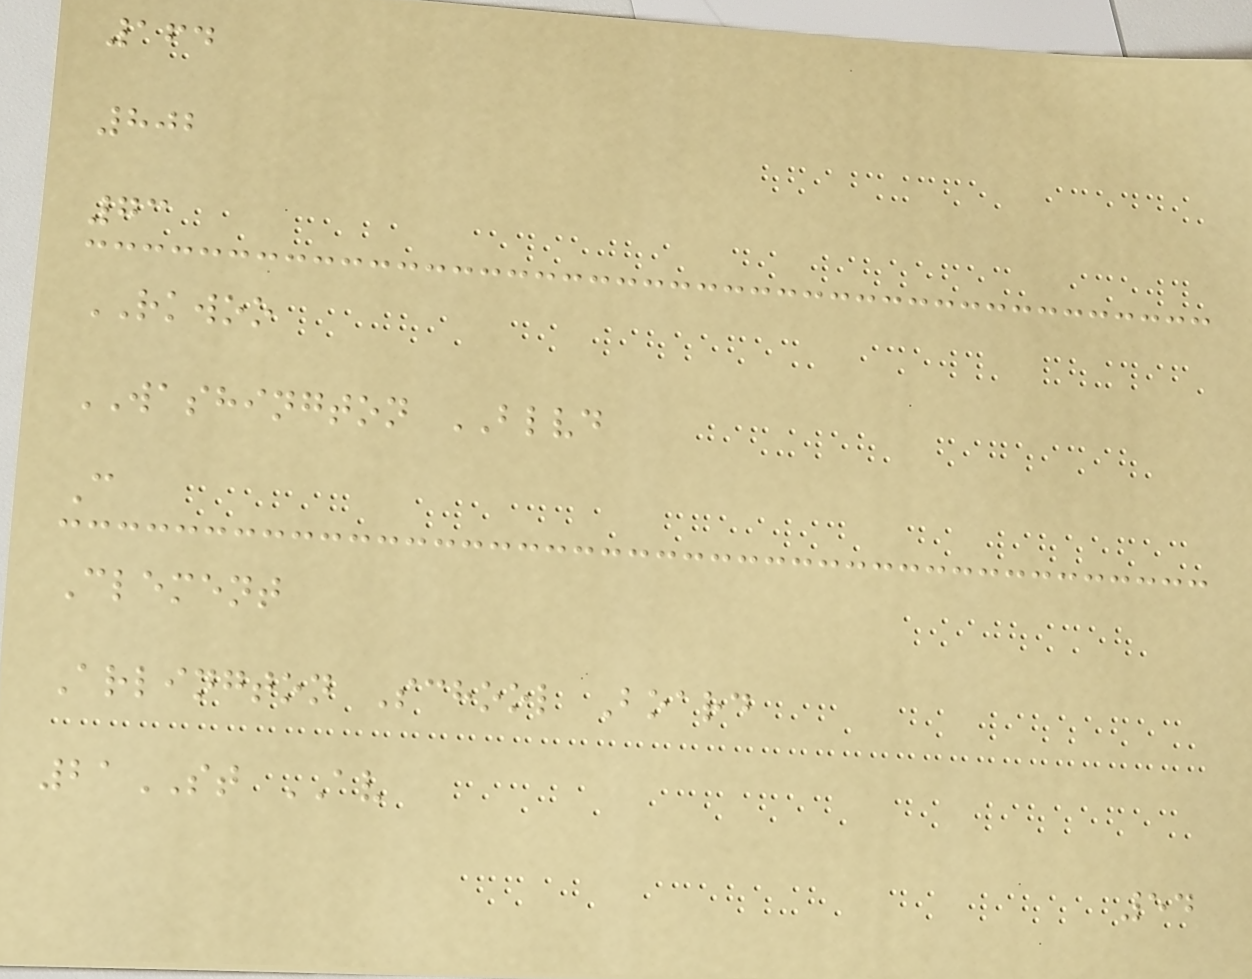164
802
73
RKWOO
WASHINGTON BLVD
C
Clement
Arlington School Board
21ST AV
54
